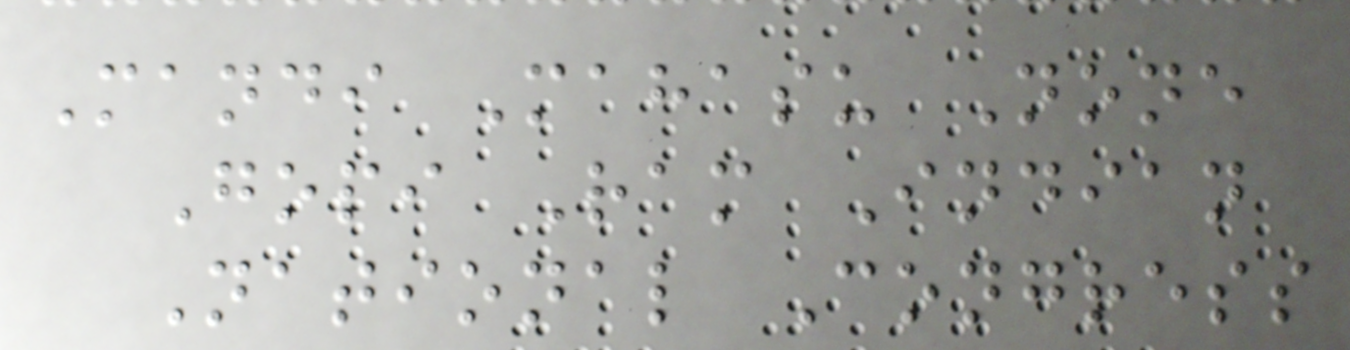Mandi Mahasu None
Gopi Ram Indian
National Congress
